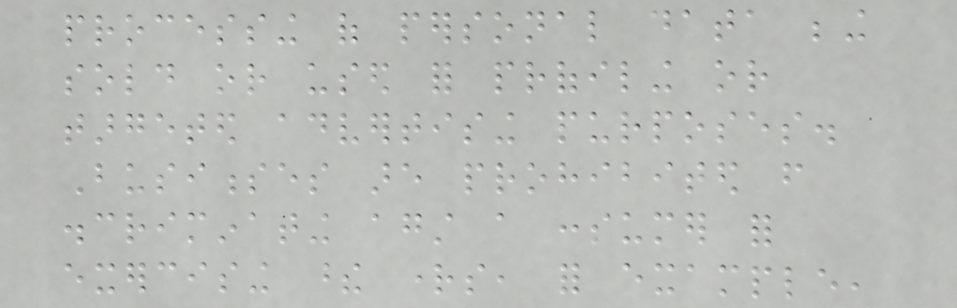processing of personal data being
sold or used for profiling or
targeted advertising purposes.
Businesses are prohibited from
discriminating against a consumer for
exercising these rights, for example,
